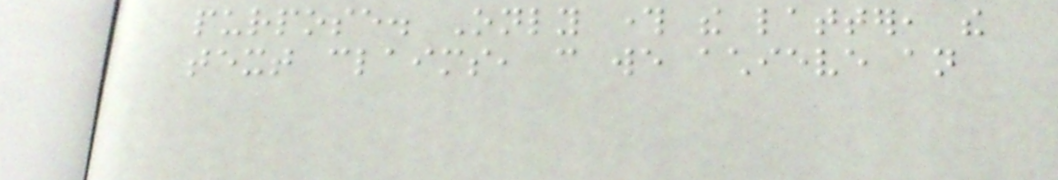purpose. Only through the latter, the
text claims, can we achieve an
